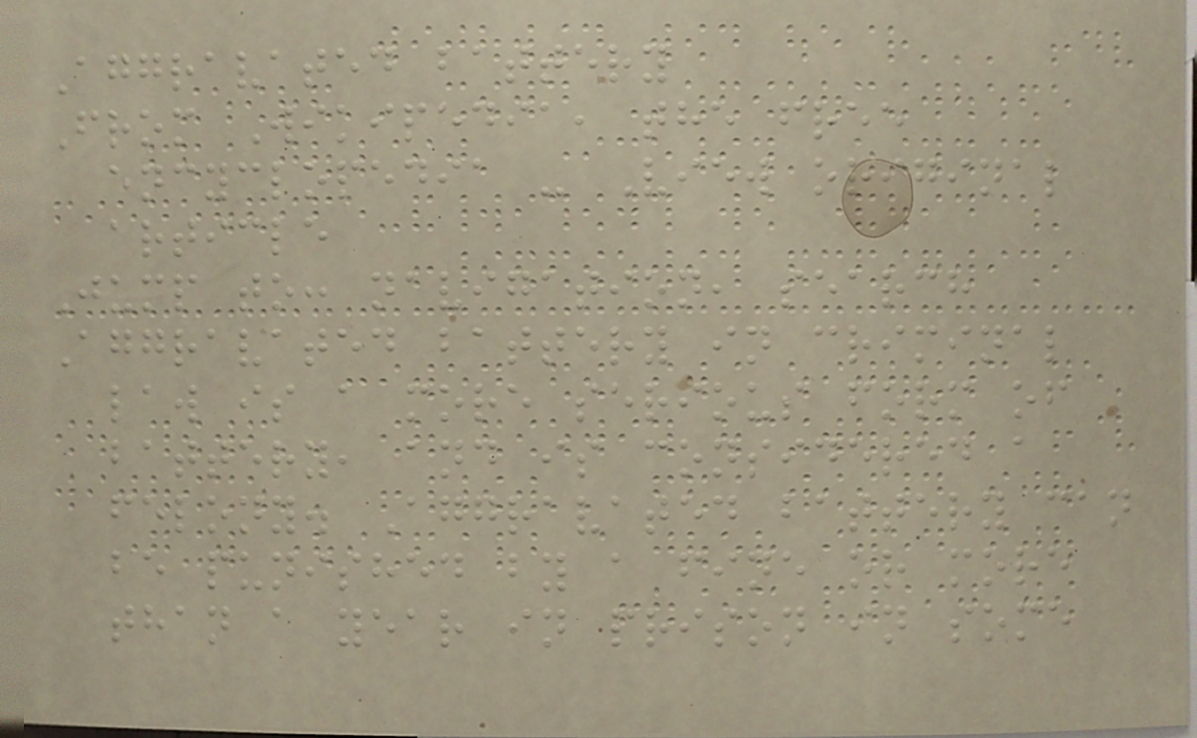Aggravated battery
From Wikipedia, the free
encyclopedia - View original
article
Jump to: navigation, search
Aggravated battery in criminal
law is a more serious form of
battery, and is considered a
felony. Aggravated battery can
be punished by a fine or more
than a year in prison in some
